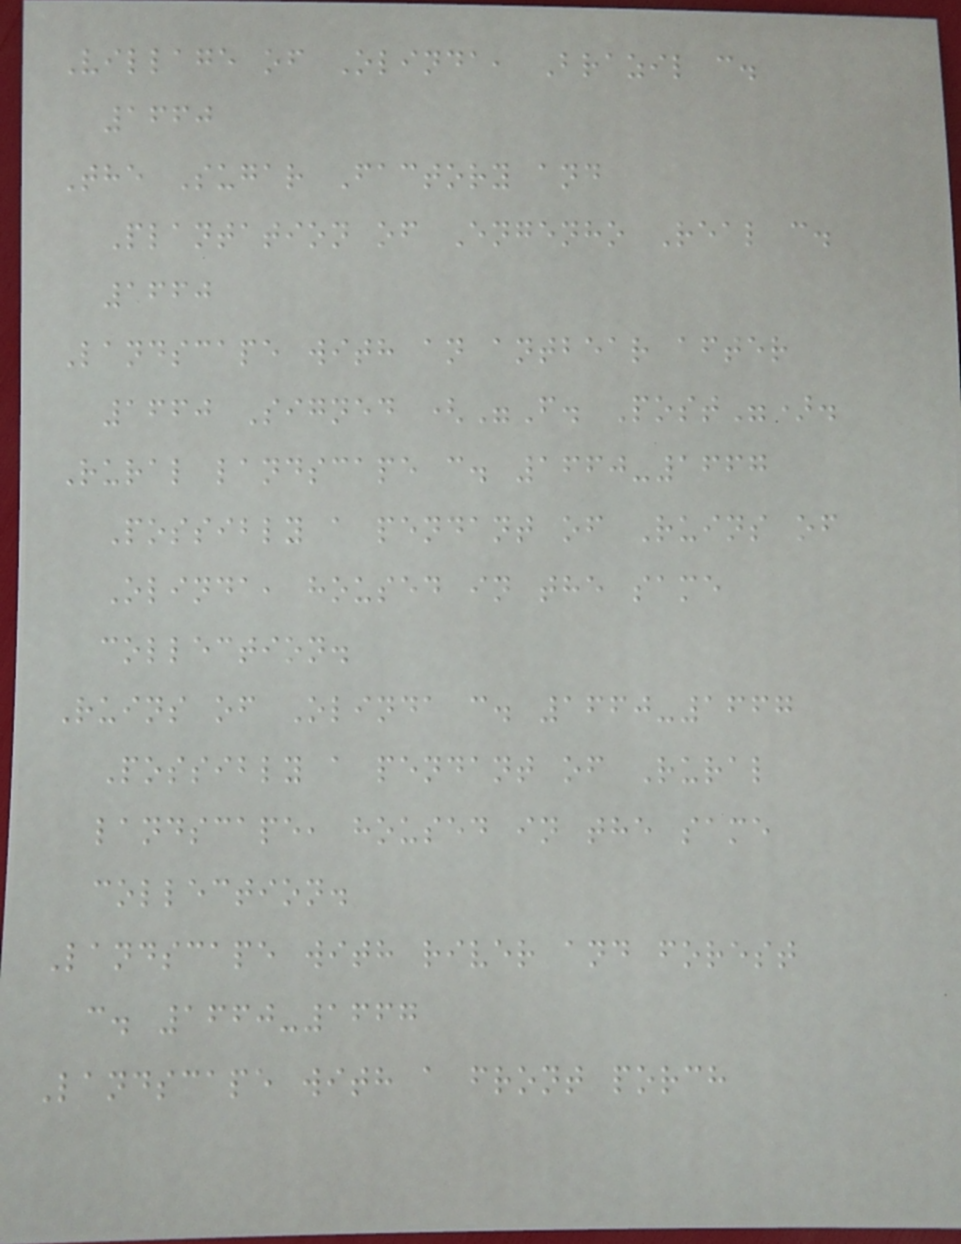Village of Olinda, Brazil c.
1660
The Sugar Factory and
Plantation of Engenho Real c.
1660
Landscape with an antbear after
1660 Signed ("F. Post").
Rural landscape c. 1660-1667
Possibly a pendant of Ruins of
Olinda, housed in the same
collection.
Ruins of Olinda c. 1660-1667
Possibly a pendant of Rural
landscape, housed in the same
collection.
Landscape with river and forest
c. 1660-1667
Landscape with a front porch
